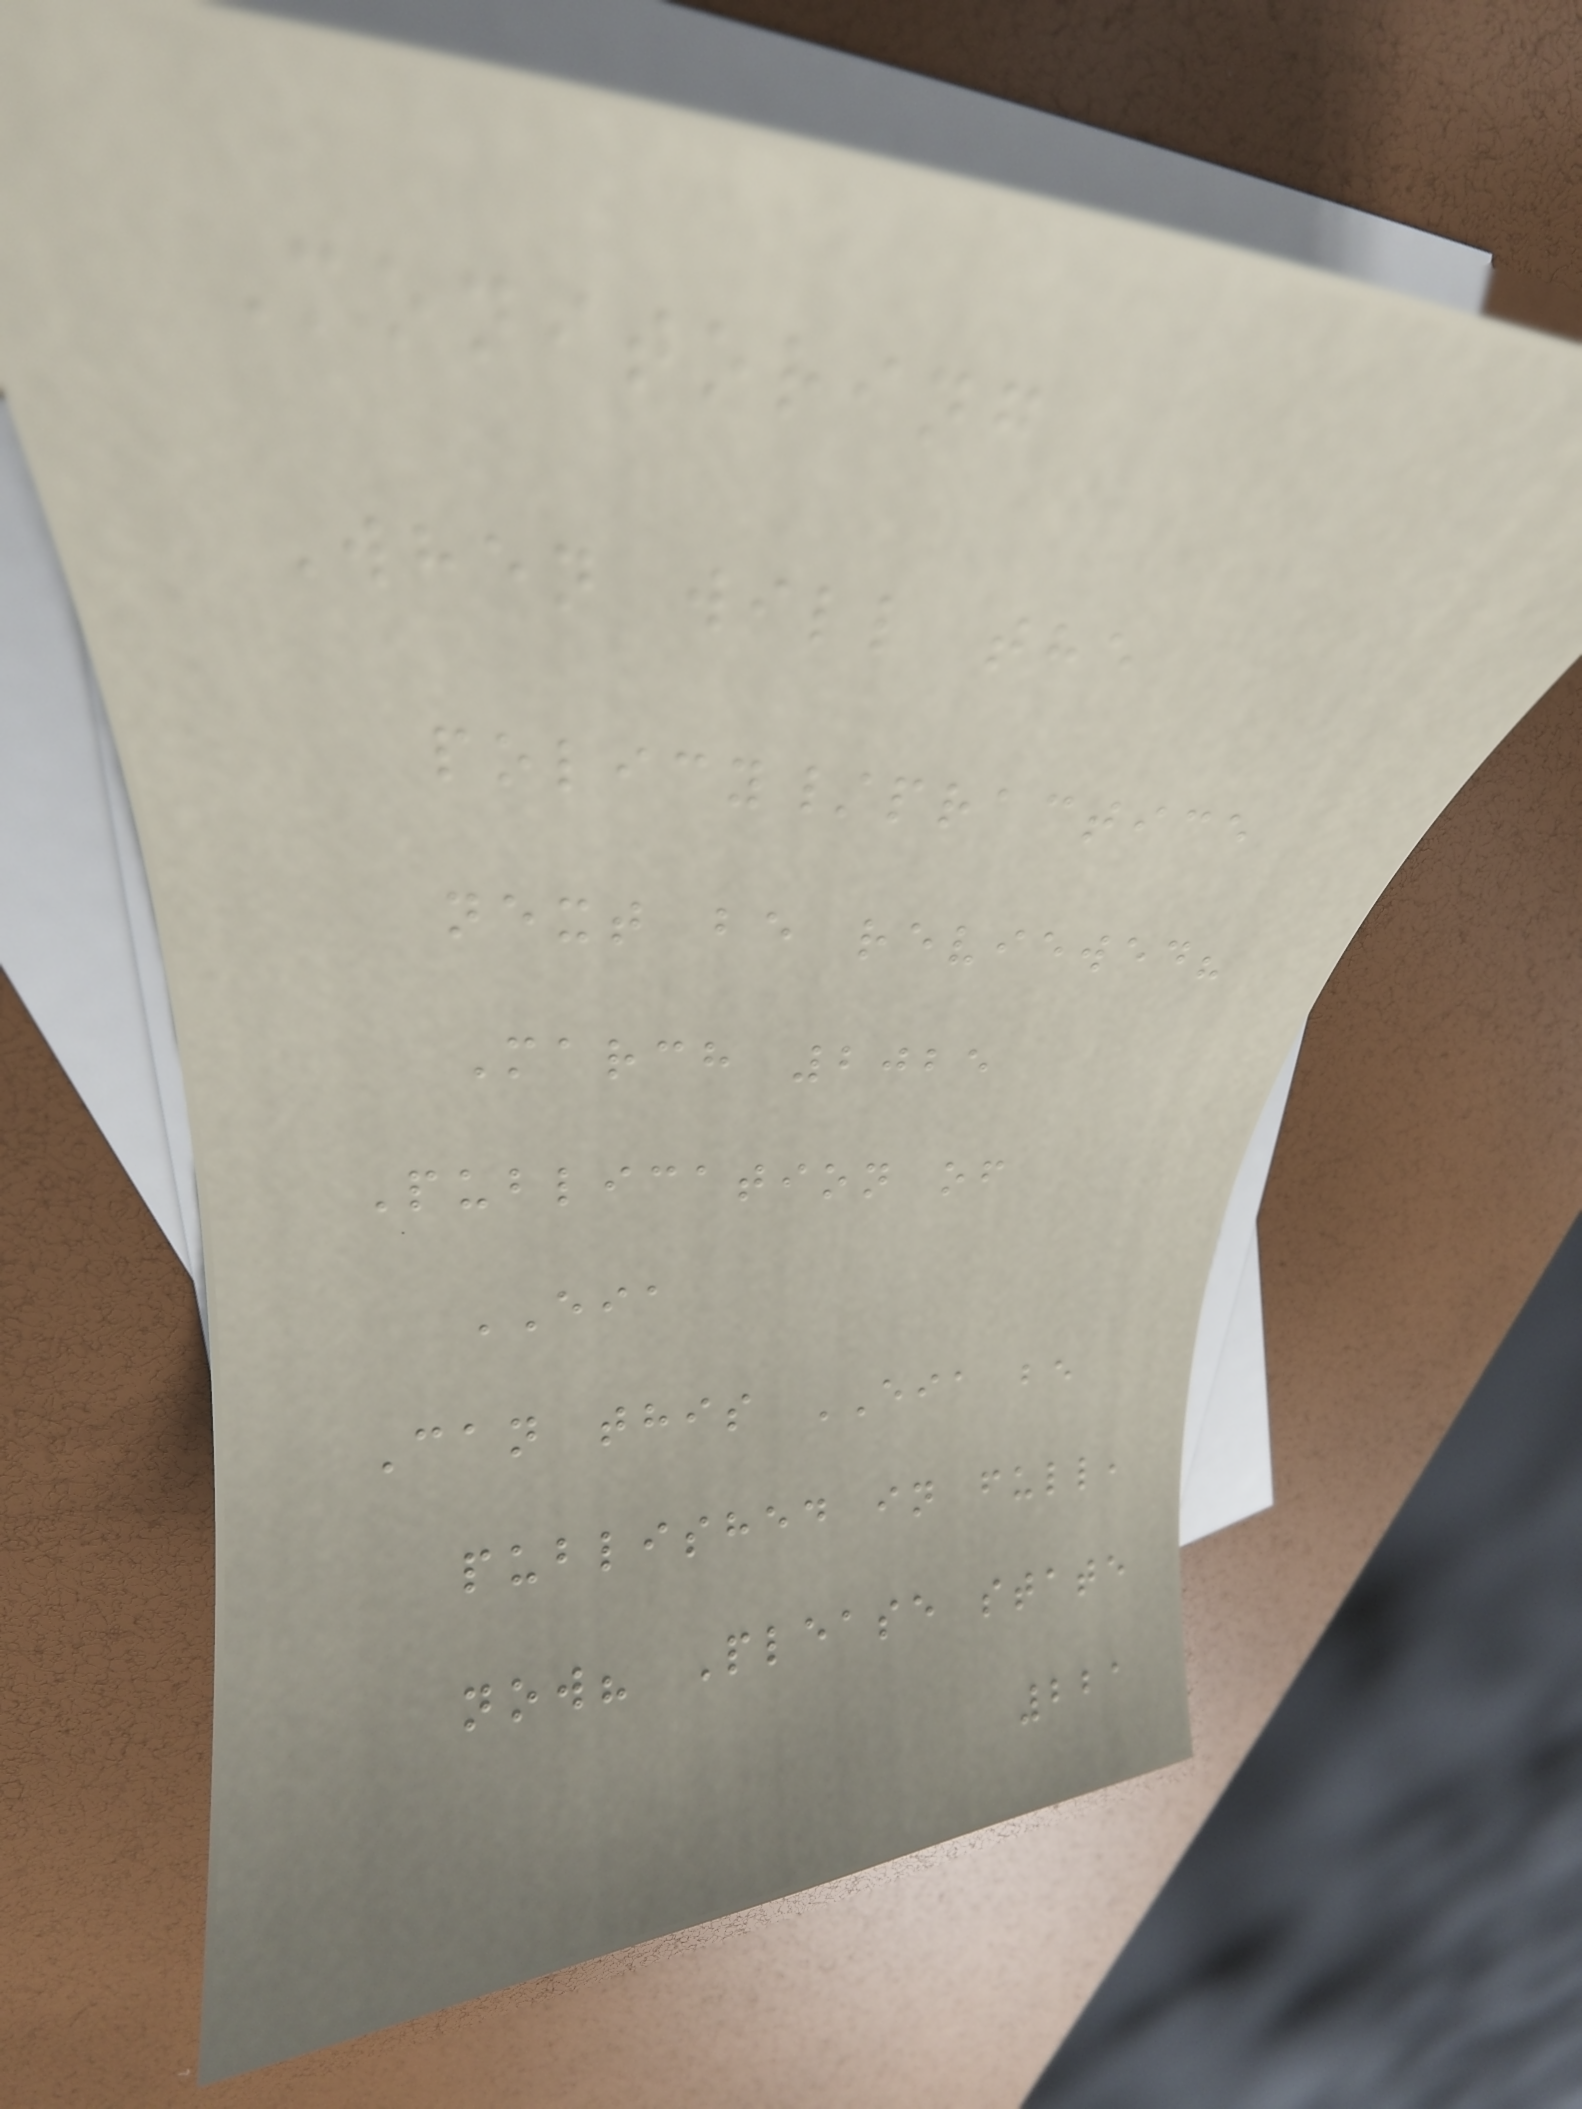Monitoring
When will the
policy/practice
next be reviewed?
March 2025
Publication of
EIA
Can this EIA be
published in full,
now? Please state
221
